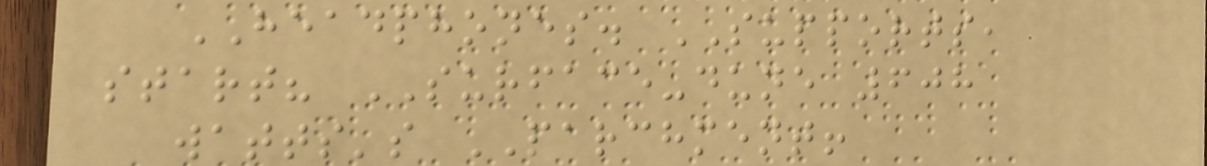HEADPHONES. SUPPORTS,
start? SURFACE-dune 608
watts's PARCHMENT!
